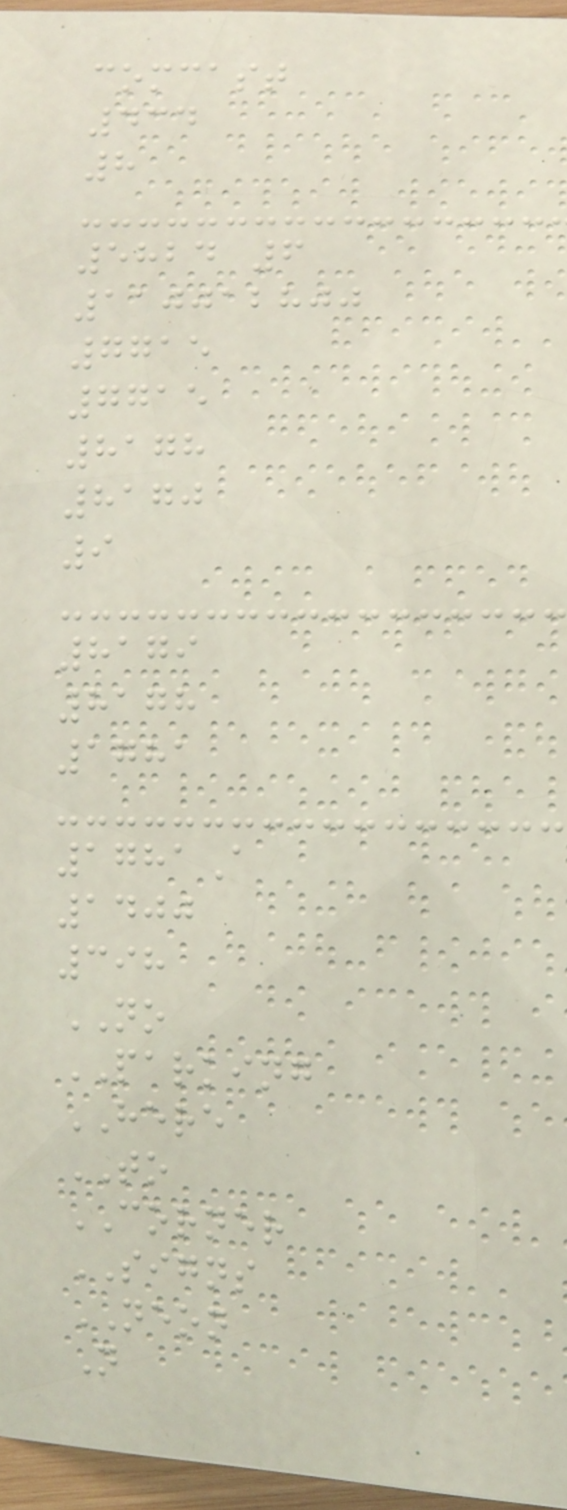comcast
434
8
5824 6
110012800
7715
7715
8178
8170
9
8179
8178
1781
1781A
1400
398
NO
PARKING
HERE
TO
CORNER
SIGNS
NEON
N
